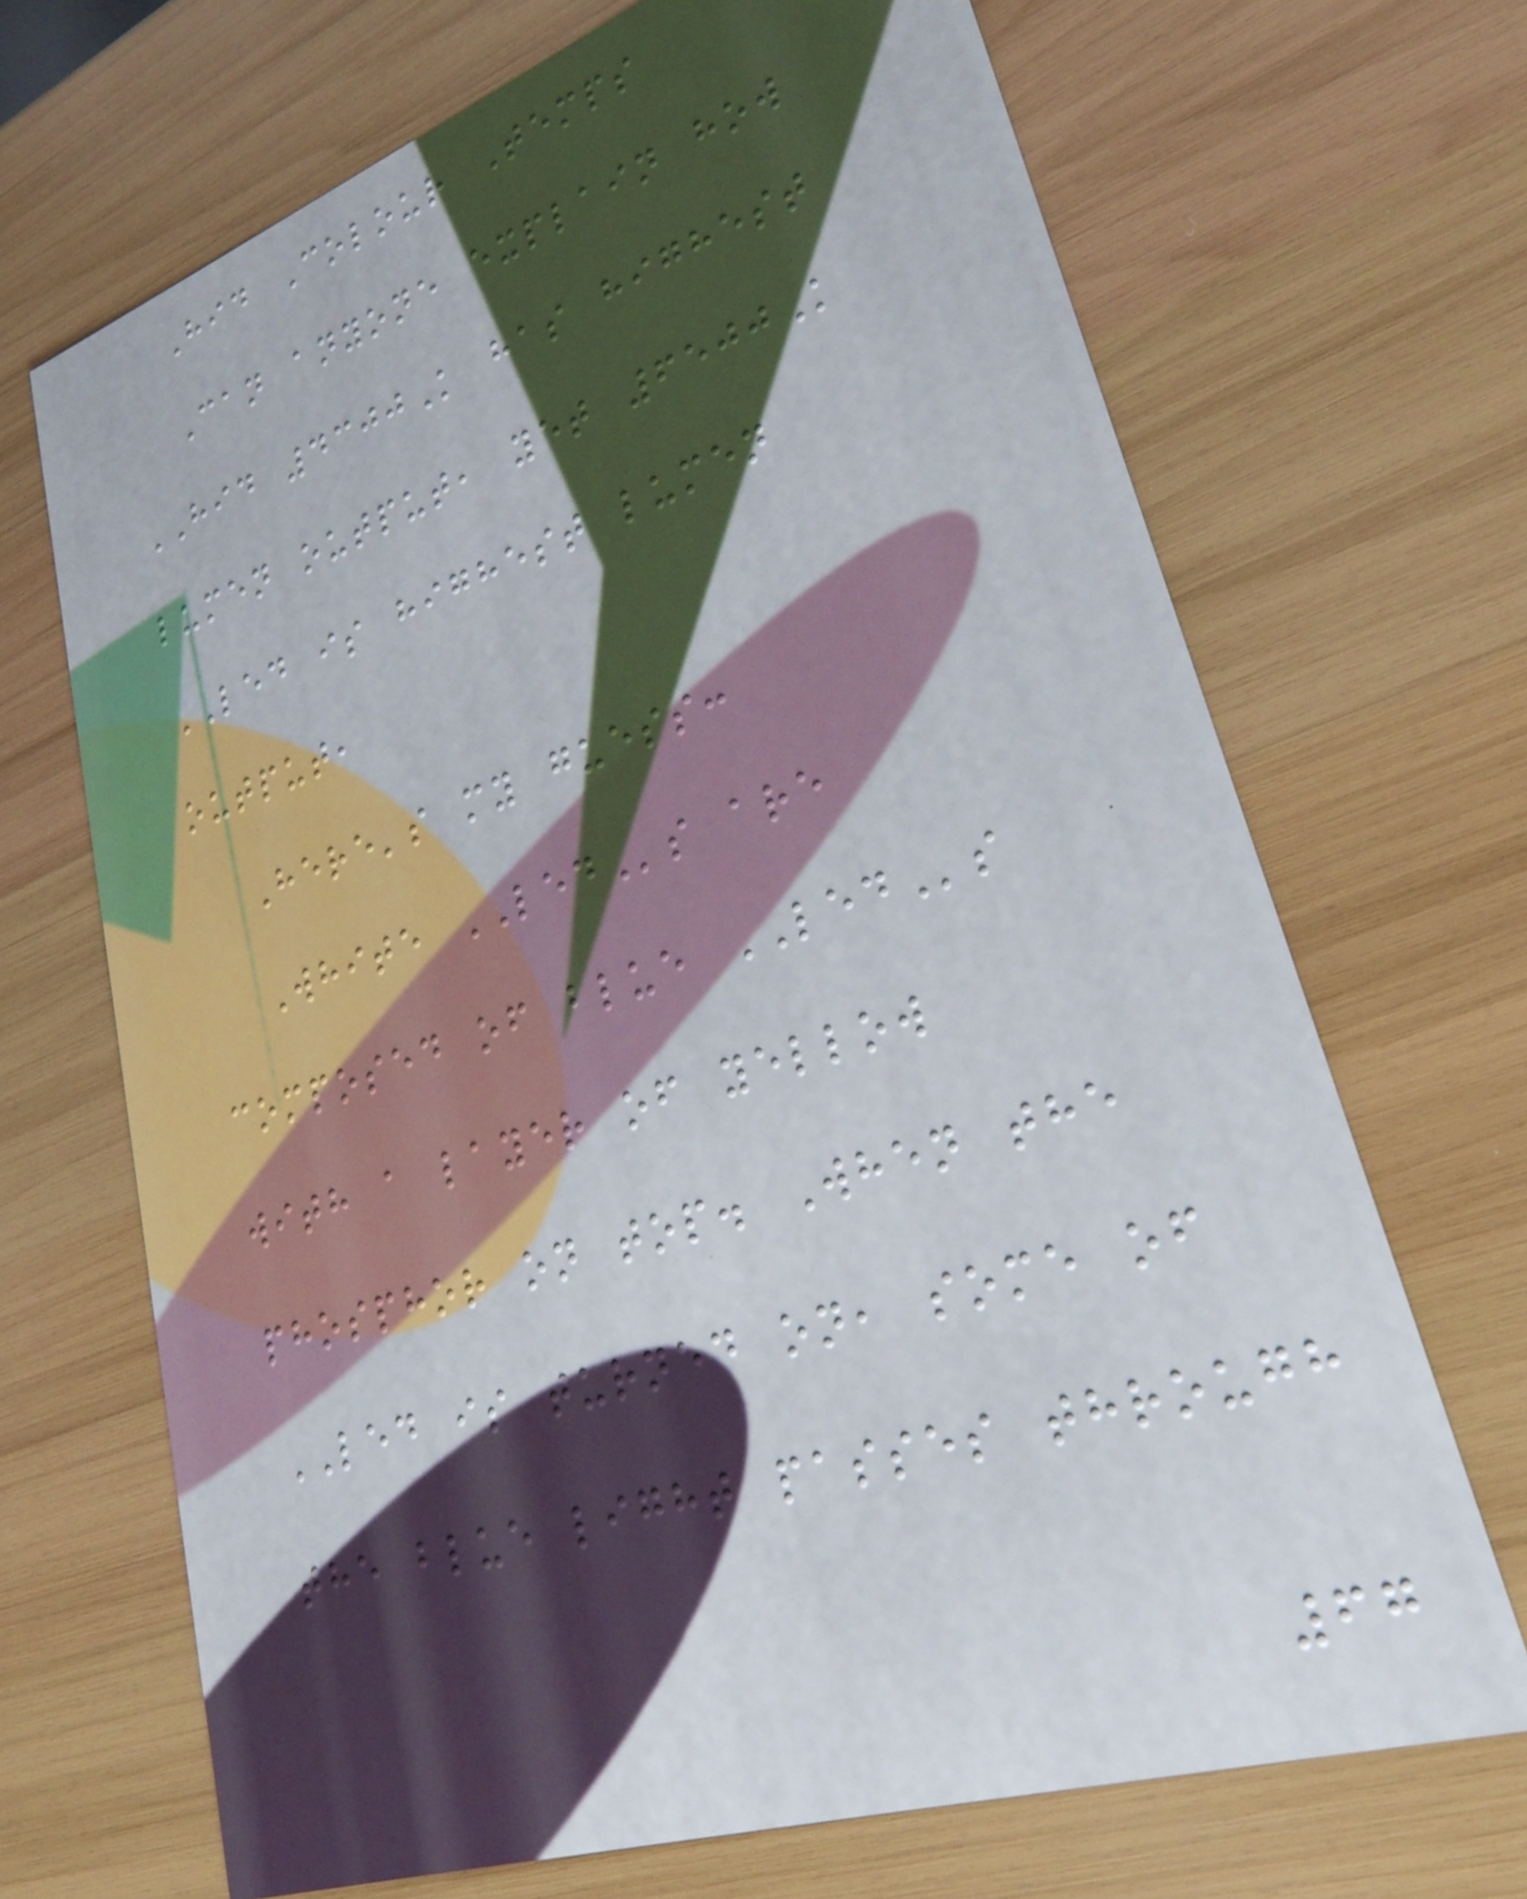Hid Colour Temps
Can anyone explain how
HID 4300K has highest
lumen output, yet 6500K
LED is highest lumen
output,
Here's my guess:
White LEDs are
composed of blue LEDs
with a layer of yellow
phosphor on top. When the
LED is turned on, some of
the blue light passes through
67
